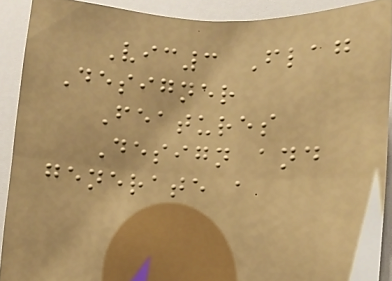Vic3 Flag
Designer
Features
Design and
generate a
